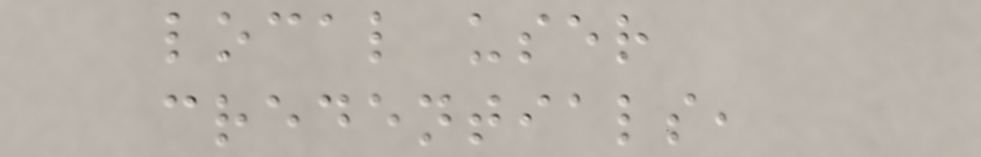local user
credentials,
